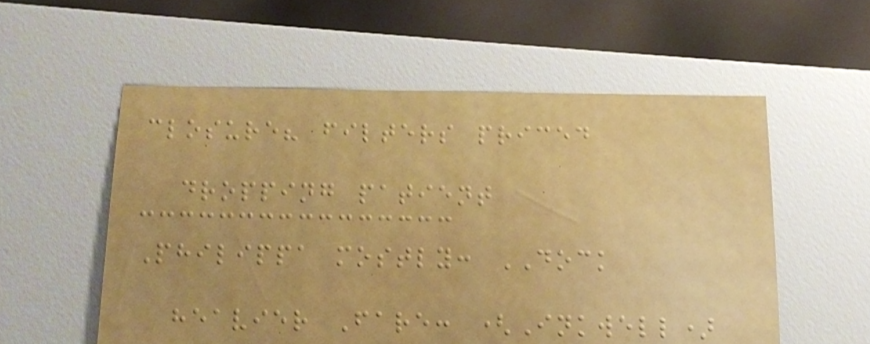closure? filters priced
dropping patient
Philippa mostly: DOCK
heavier Fare: (Inkwell)
